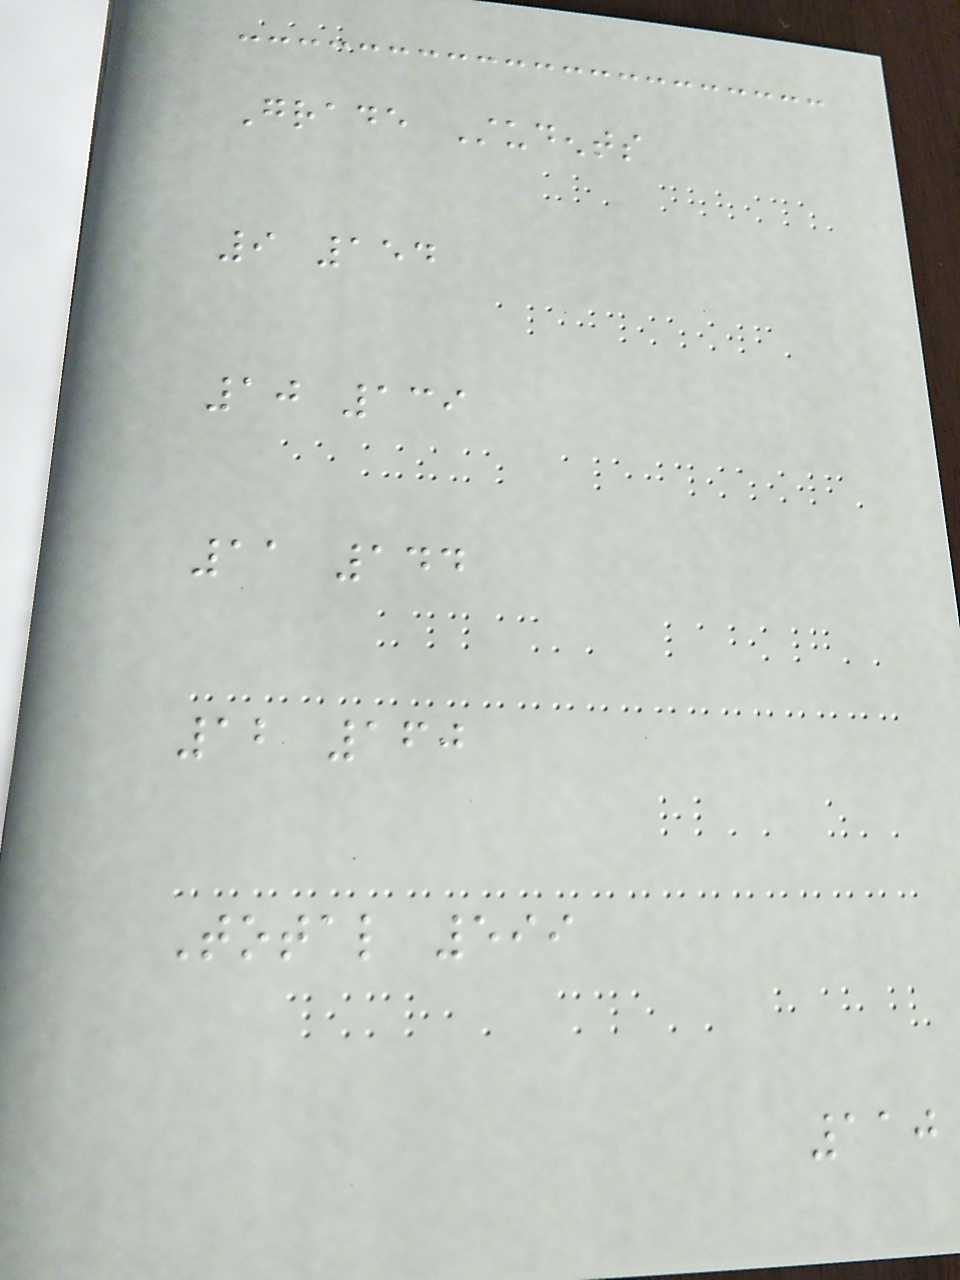Grade Students
9 154
10 139
11 144
12 160
Total 599
110
